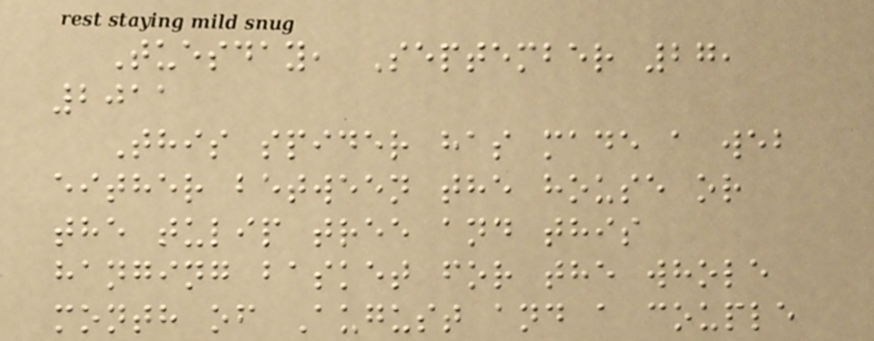Tuesday, September 27,
2011
This spider has made a web
either between the house or
the tulip tree and this
hanging basket for the whole
month of August and a couple
